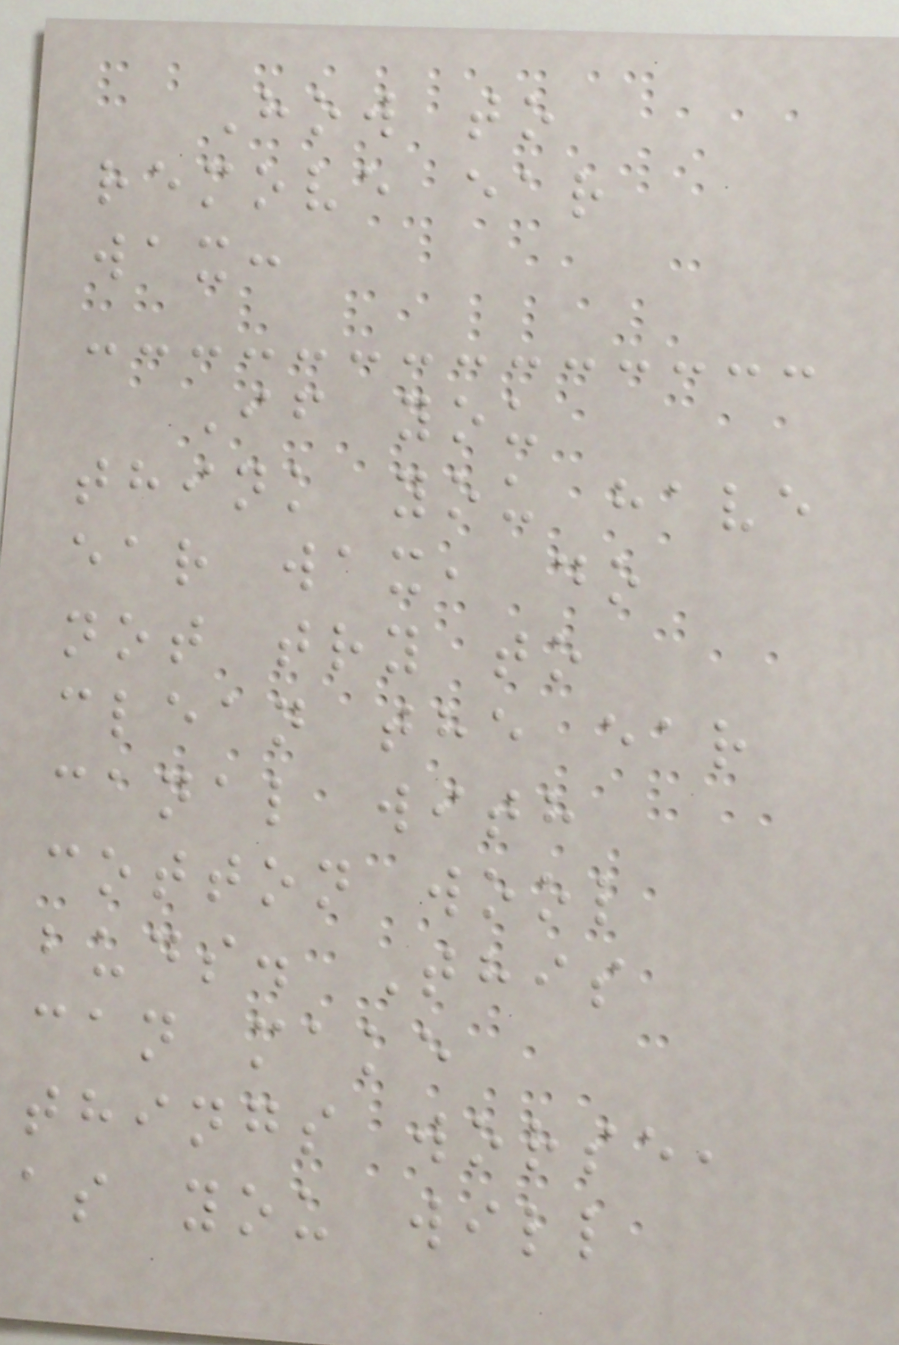How to
remove ear
wax:
If you
think you have
ear wax, do
not try to
clean the ear
canal with
cotton wool
buds. This
can make
things worse,
as you will
